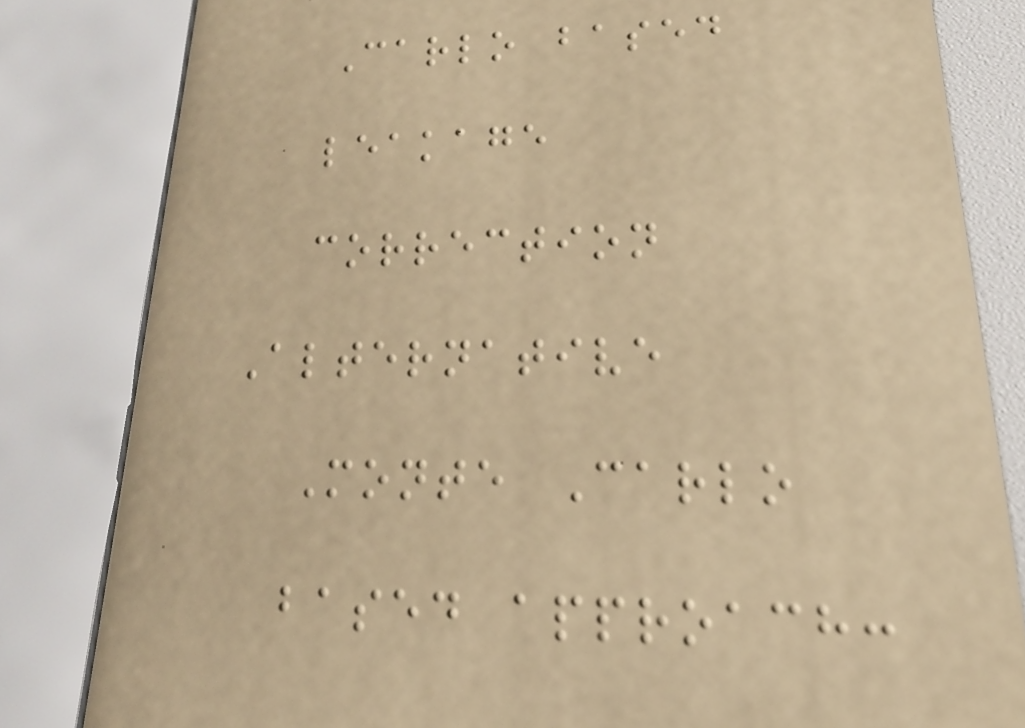Carlo based
leakage
correction
Alternative
Monte Carlo
based approach:
